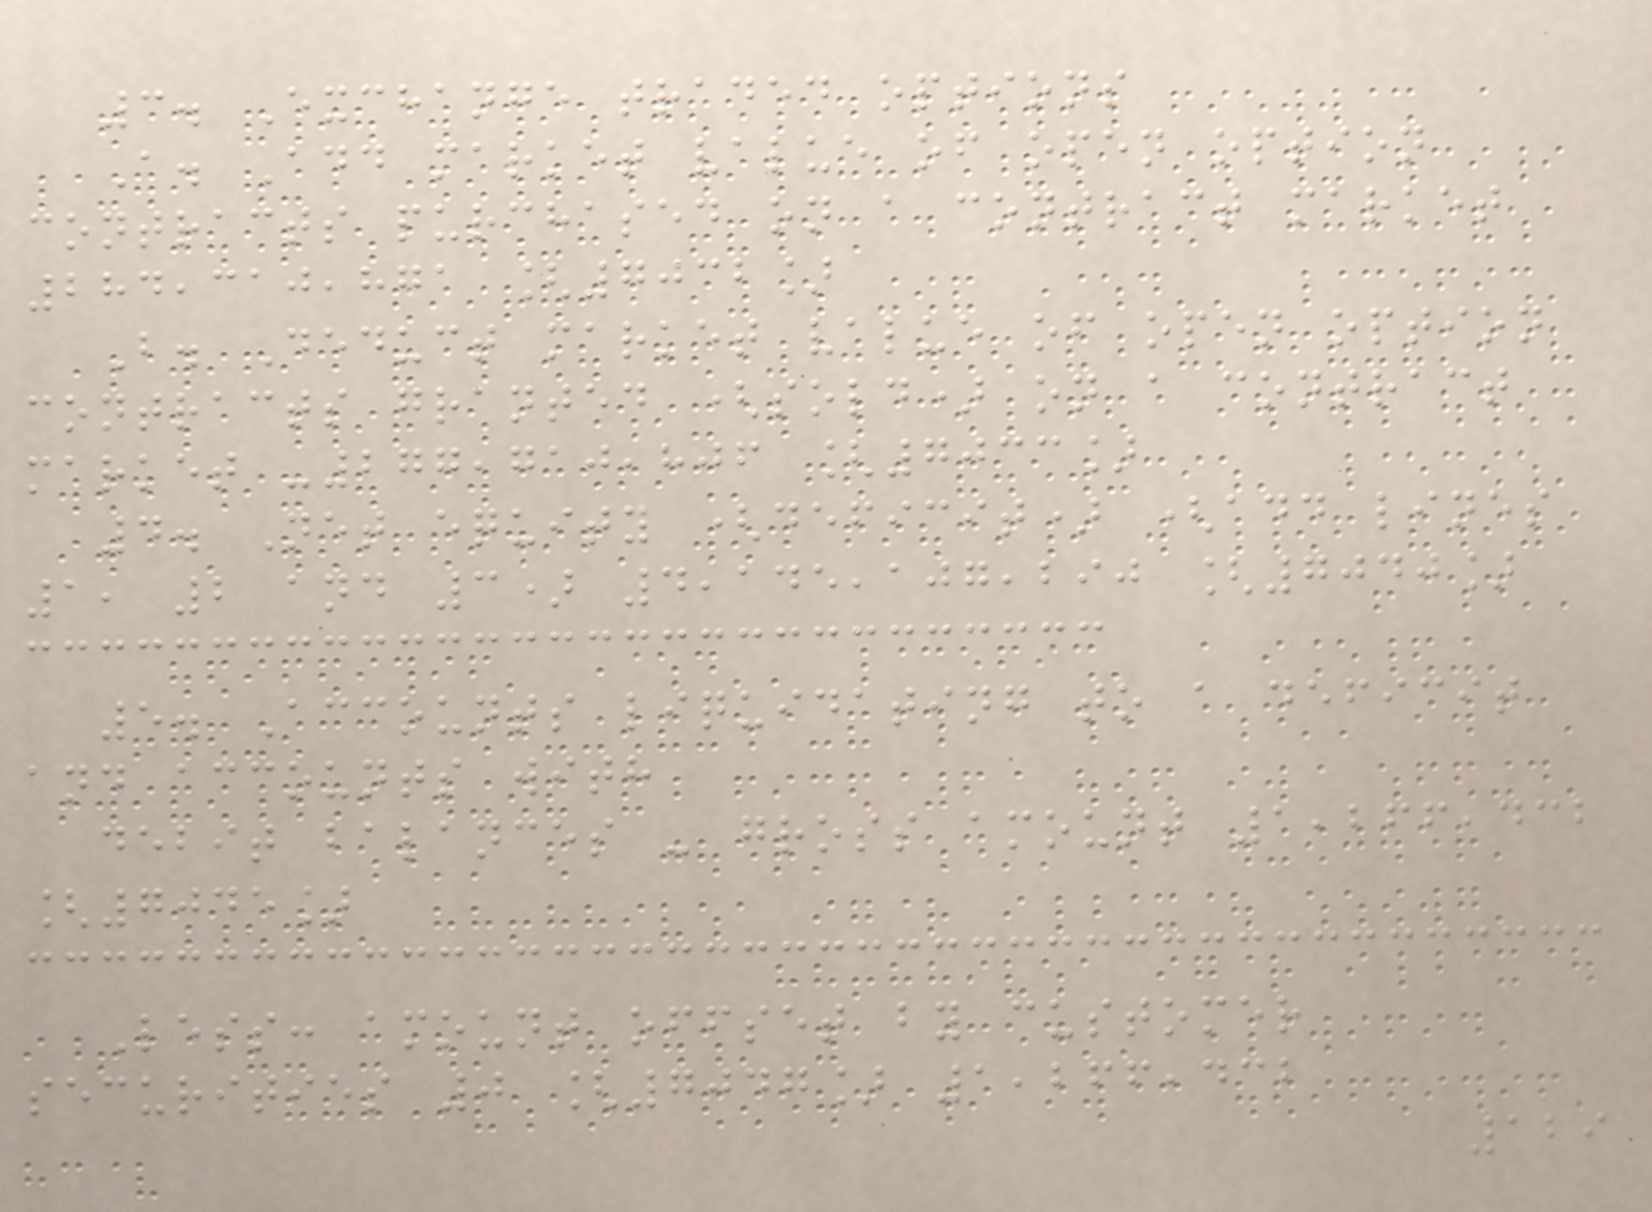3. Exchange traded options
A. Add market value of open option
contracts purchased on a contract market
284,310,871 [7032]
B. Deduct market value of open option
contracts granted (sold) on a contract
market -277,710,806 [7033]
4. Net equity (deficit) (add lines
1, 2 and 3) 4,145,107,290 [7040]
5. Accounts liquidating to a deficit
and accounts with
debit balances - gross amount 1,266,432
[7045]
Less: amount offset by customer
securities 0 [7047] 1,266,432
129
